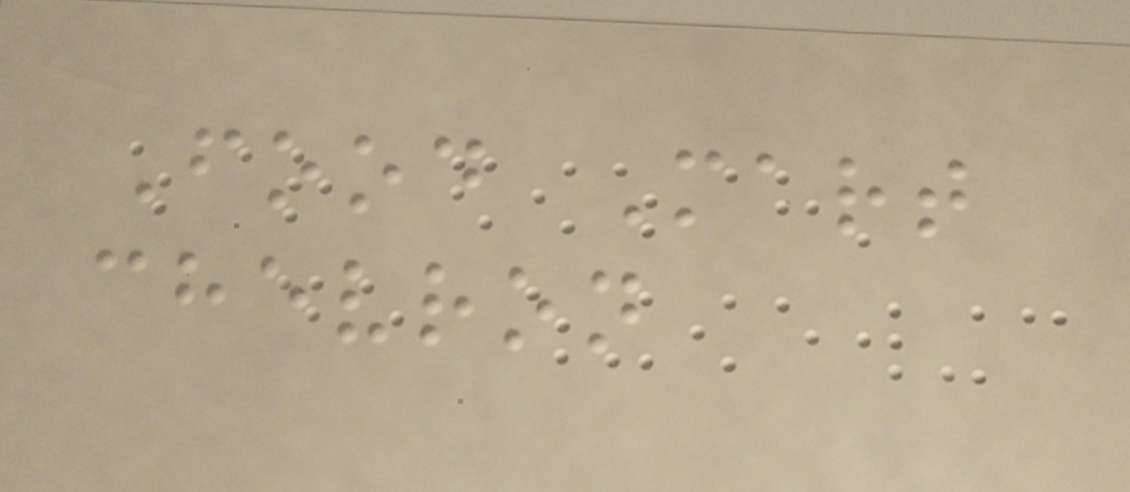Food Mart
chevron
